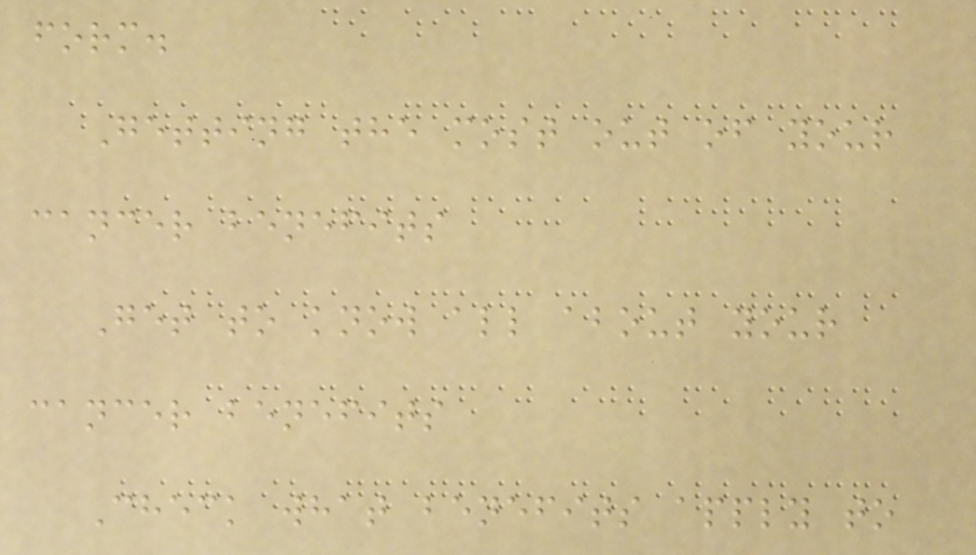form.
Getting the most out of your
cancer benefits
Get to know all about your
cancer benefits
Check what benefits apply to
